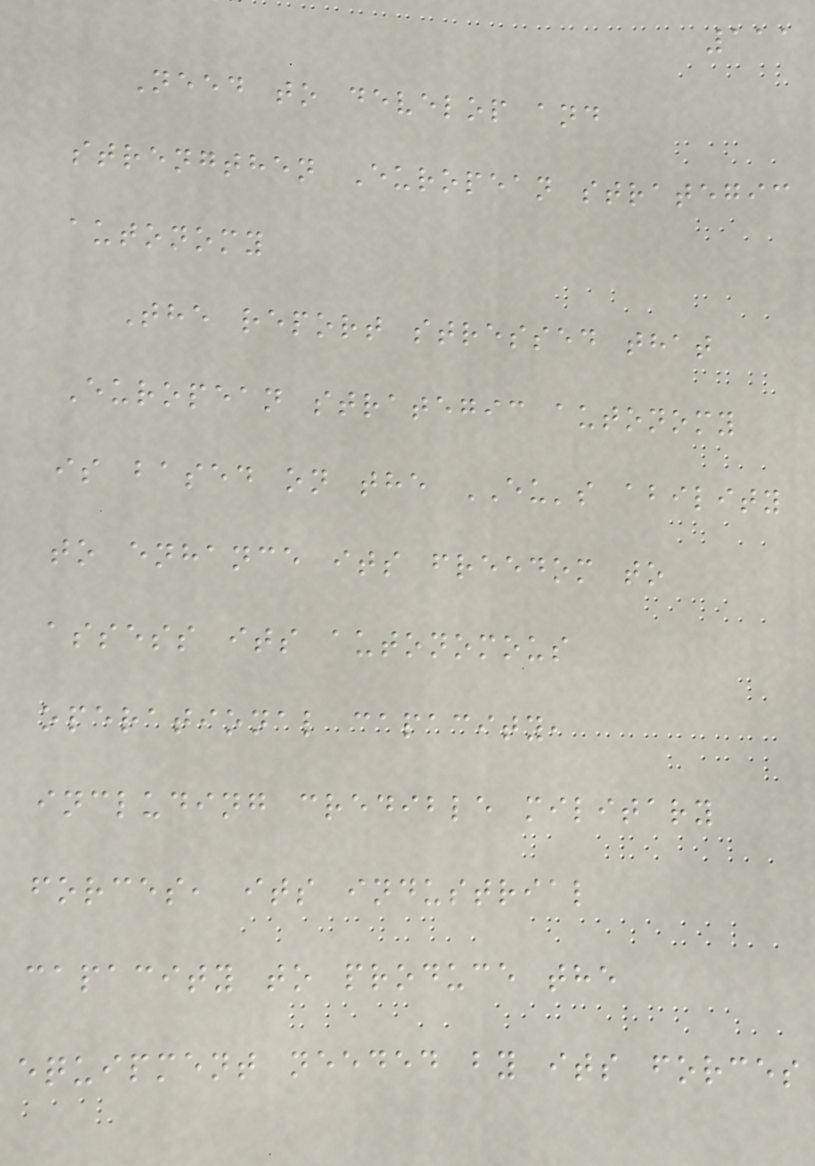111
Need to develop and
strengthen European strategic
autonomy
The report stressed that
European strategic autonomy
is based on the EU's ability
to enhance its freedom to
assess its autonomous
operational capacity,
including credible military
forces, its industrial
capacity to produce the
equipment needed by its forces
